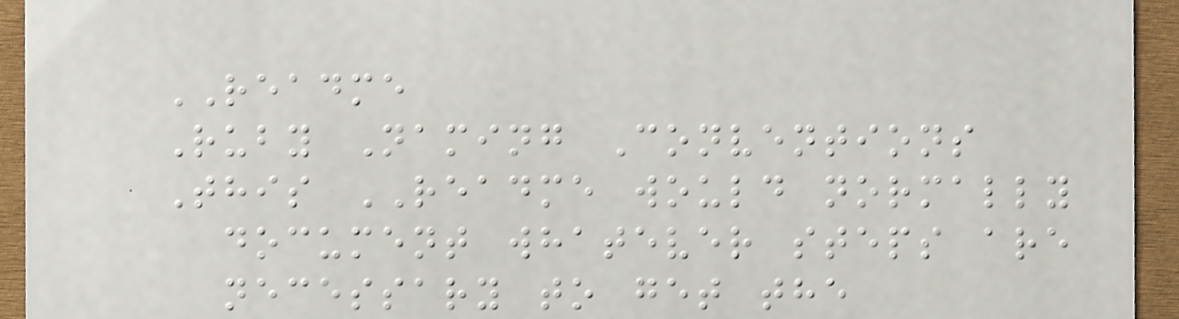README
Ruby Naming Conventions
This README would normally
document whatever steps are
necessary to get the
